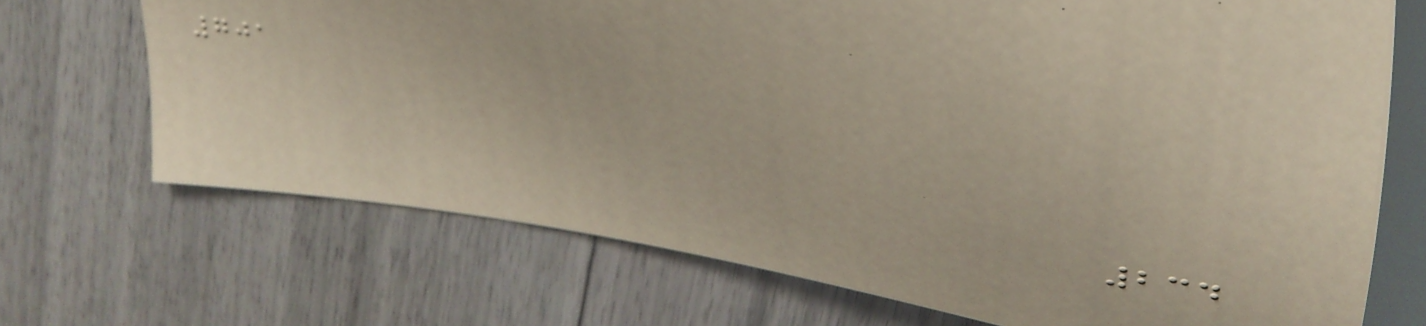701
234
